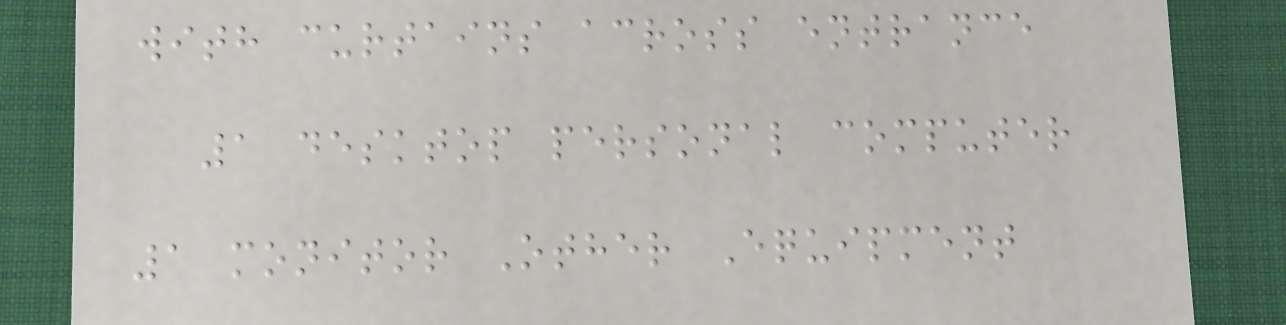with curtains across entrance
1 desktop personal computer
1 monitor Other Equipment
